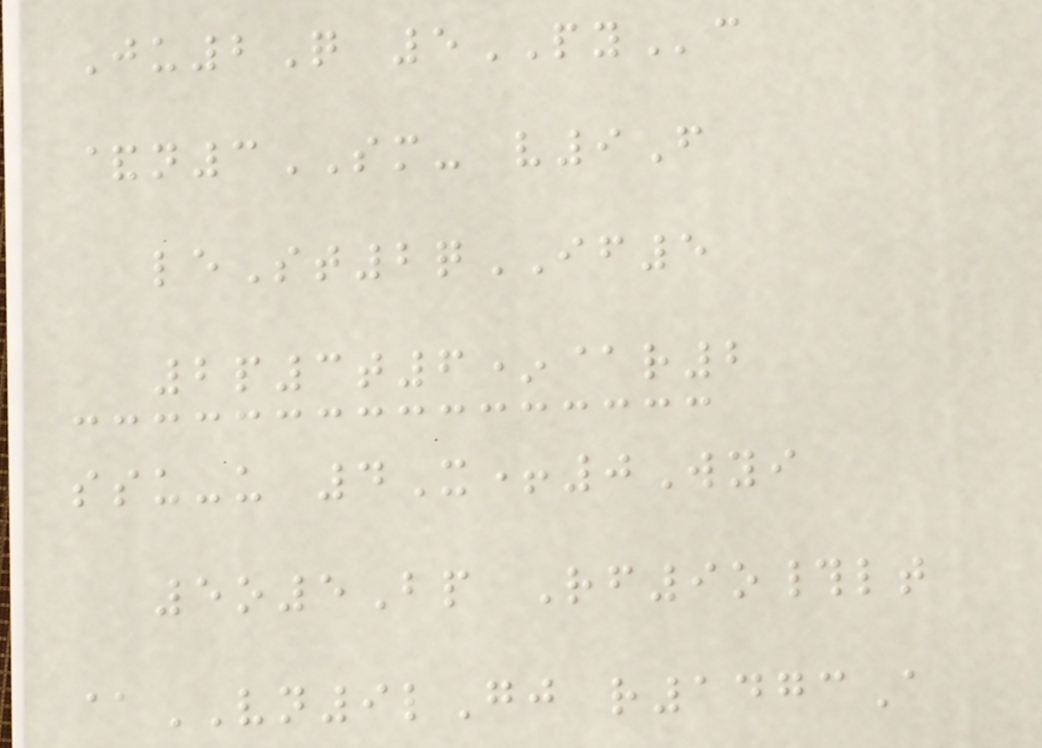Ju2Q 5PYc
&n3SM- v9F
leSt2qIF5
2p3t6*@r2
ssu-u 4X+0Wyi
5o5Bp Rf9o#lt
@VN9lGj r1473A
